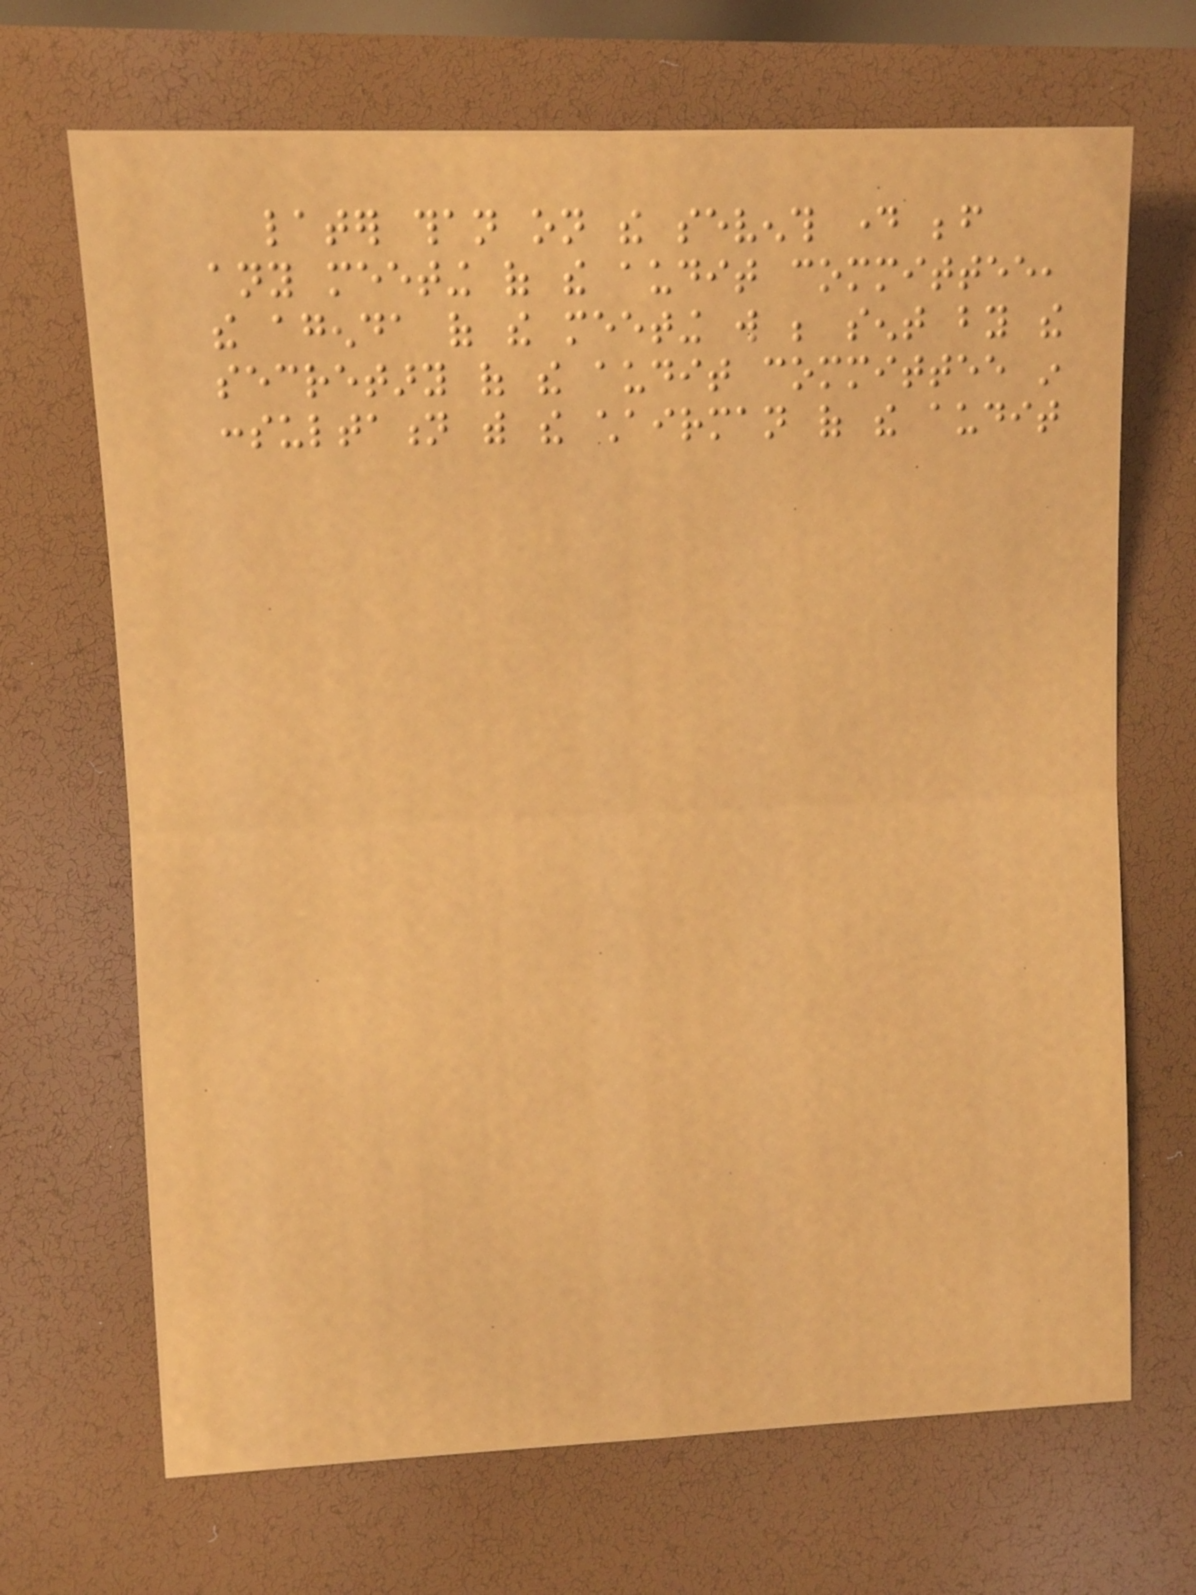later than on the seventh day before
any meeting of the audit committee,
the agenda of the meeting will be sent by the
secretary of the audit committee in
consultation with the chairman of the audit
